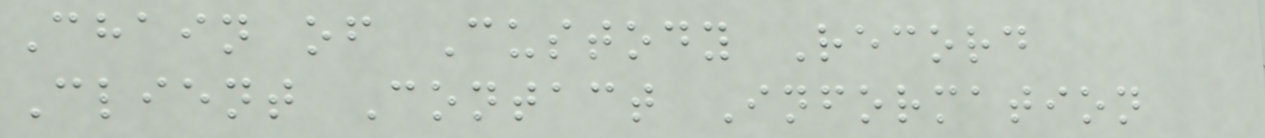Chain of Custody Record
Client Contact Information
